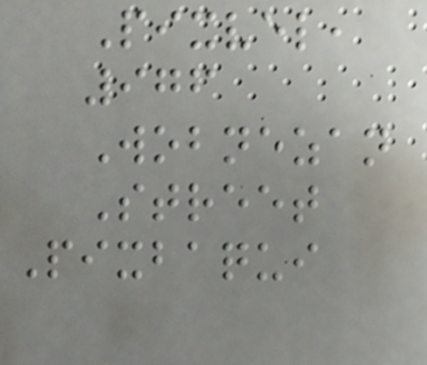Pixvel,
976
Wobnezan
Street
Pixbaqui
